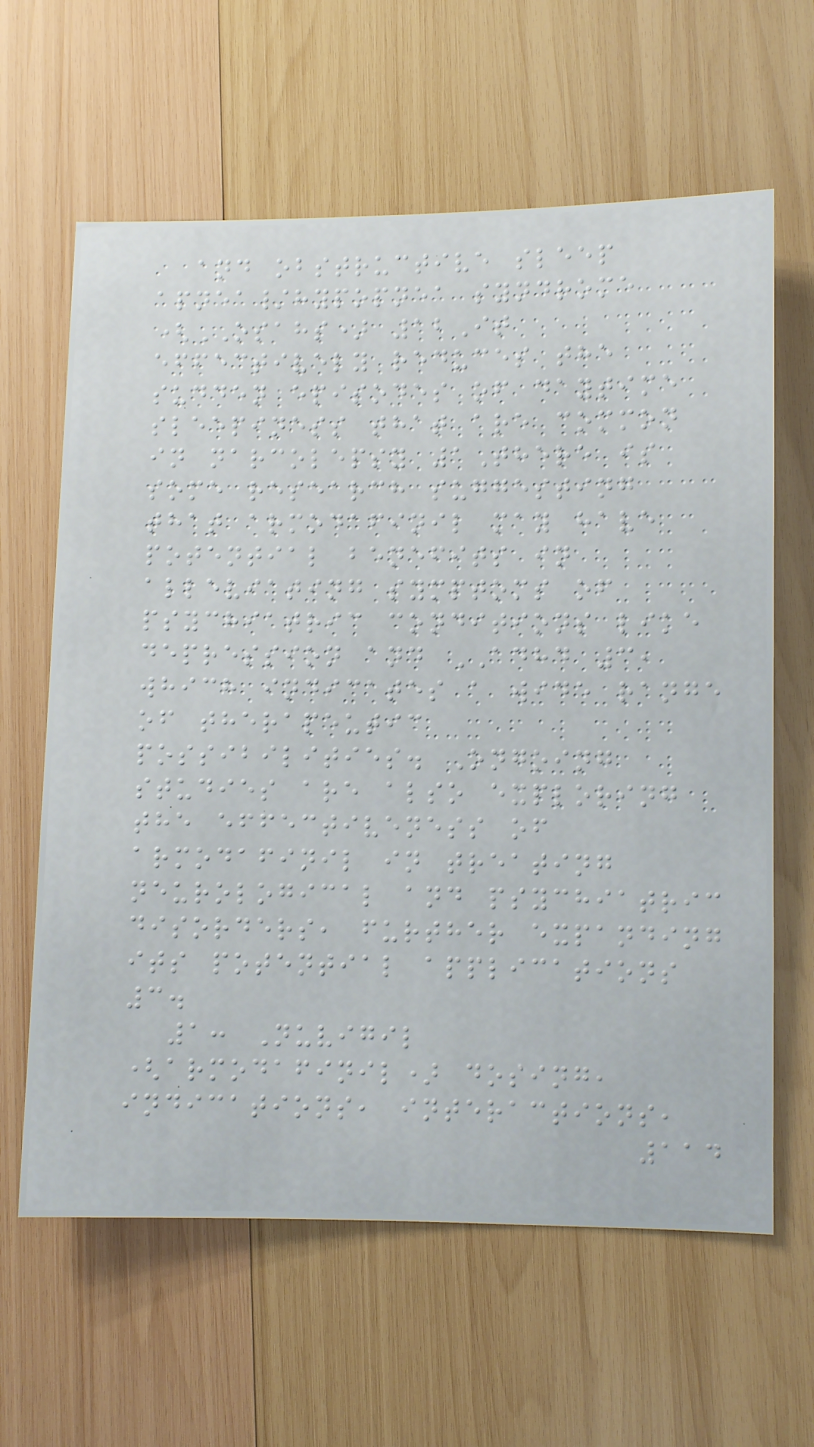and obstructive sleep
apnea/hypopnea syndrome
(OSAHS) 12It
effectively reduces the
sudden episodes of daytime
sleepiness that are common
in narcolepsy 1There is
some research suggesting
that armodafinil may have
potential benefits in
alleviating symptoms of
psychiatric conditions like
depression and ADHD 3,
which indicates a wide range
of therapeutic
possibilities. Ongoing
studies are also exploring
the effectiveness of
armodafinil in treating
neurological and psychiatric
disorders, further expanding
its potential applications
3.
1: Nuvigil
(armodafinil) dosing,
indications, interactions,
114
